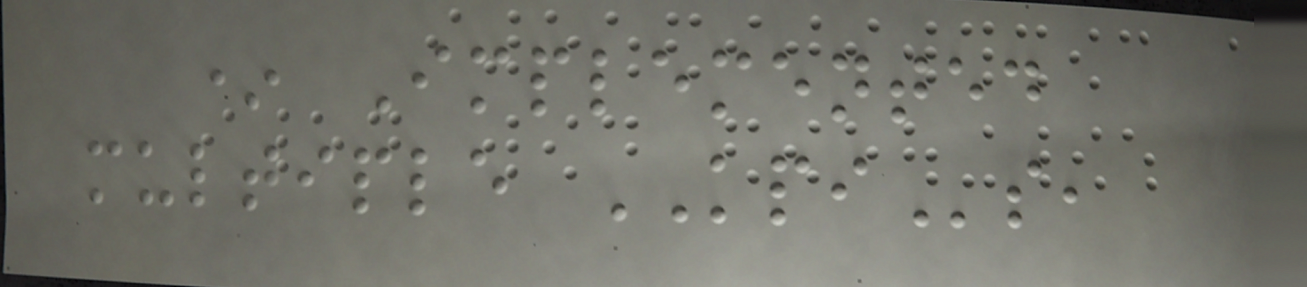* Implemented
multiple KPIs,
